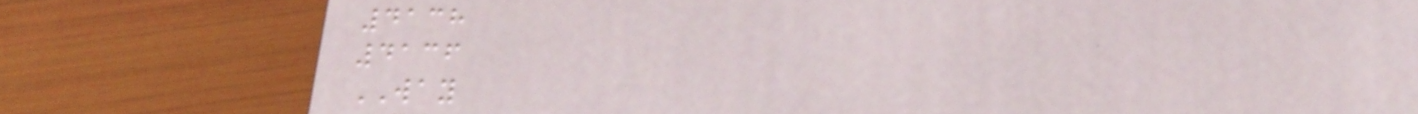4138
4136
WAY
